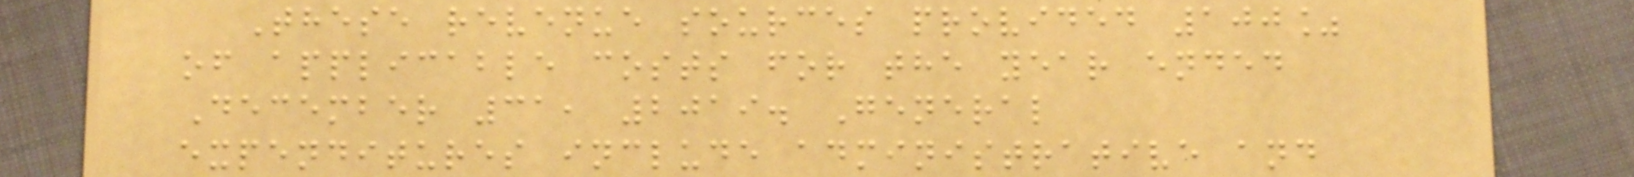These revenue sources provided 100%
of applicable costs for the year ended
December 31, 2019. General
expenditures include administrative and
